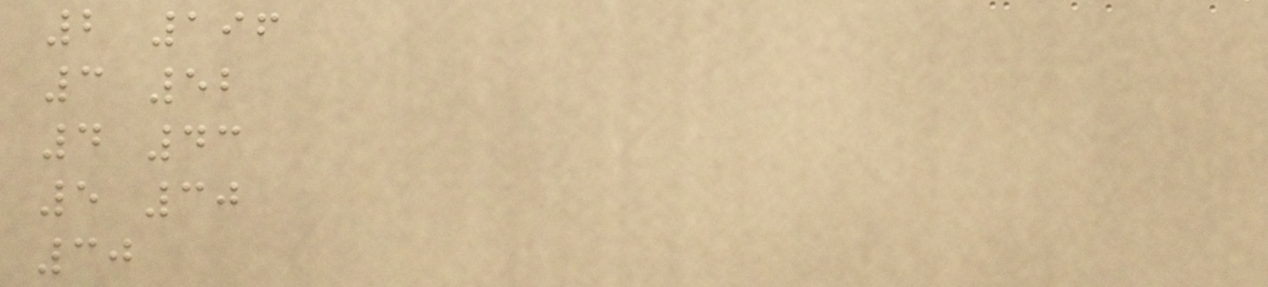2 196
3 52
4 43
5 30
30
